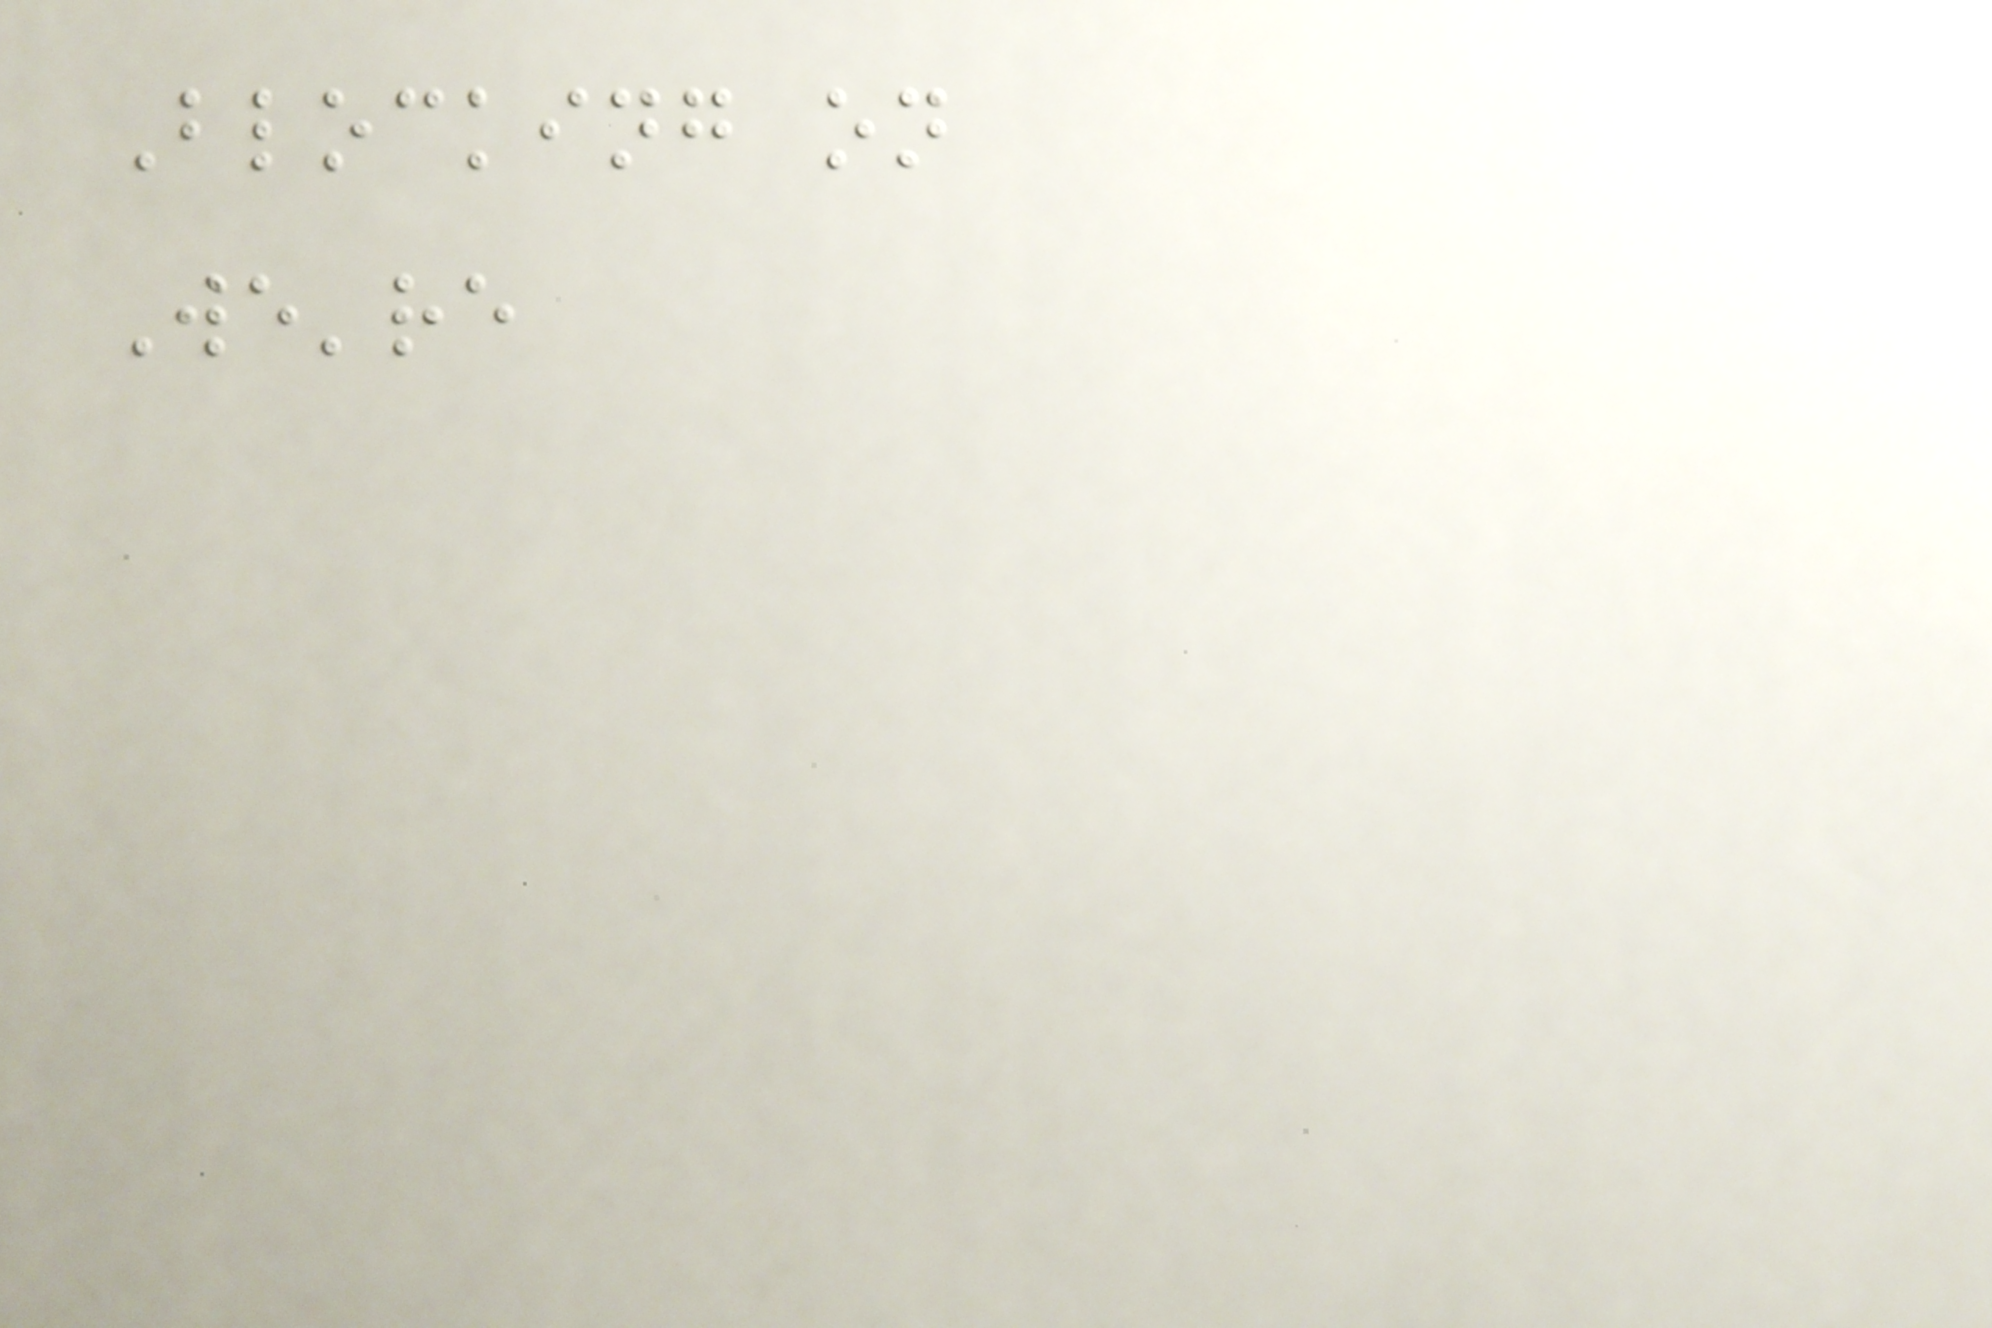Blocking on
We're
